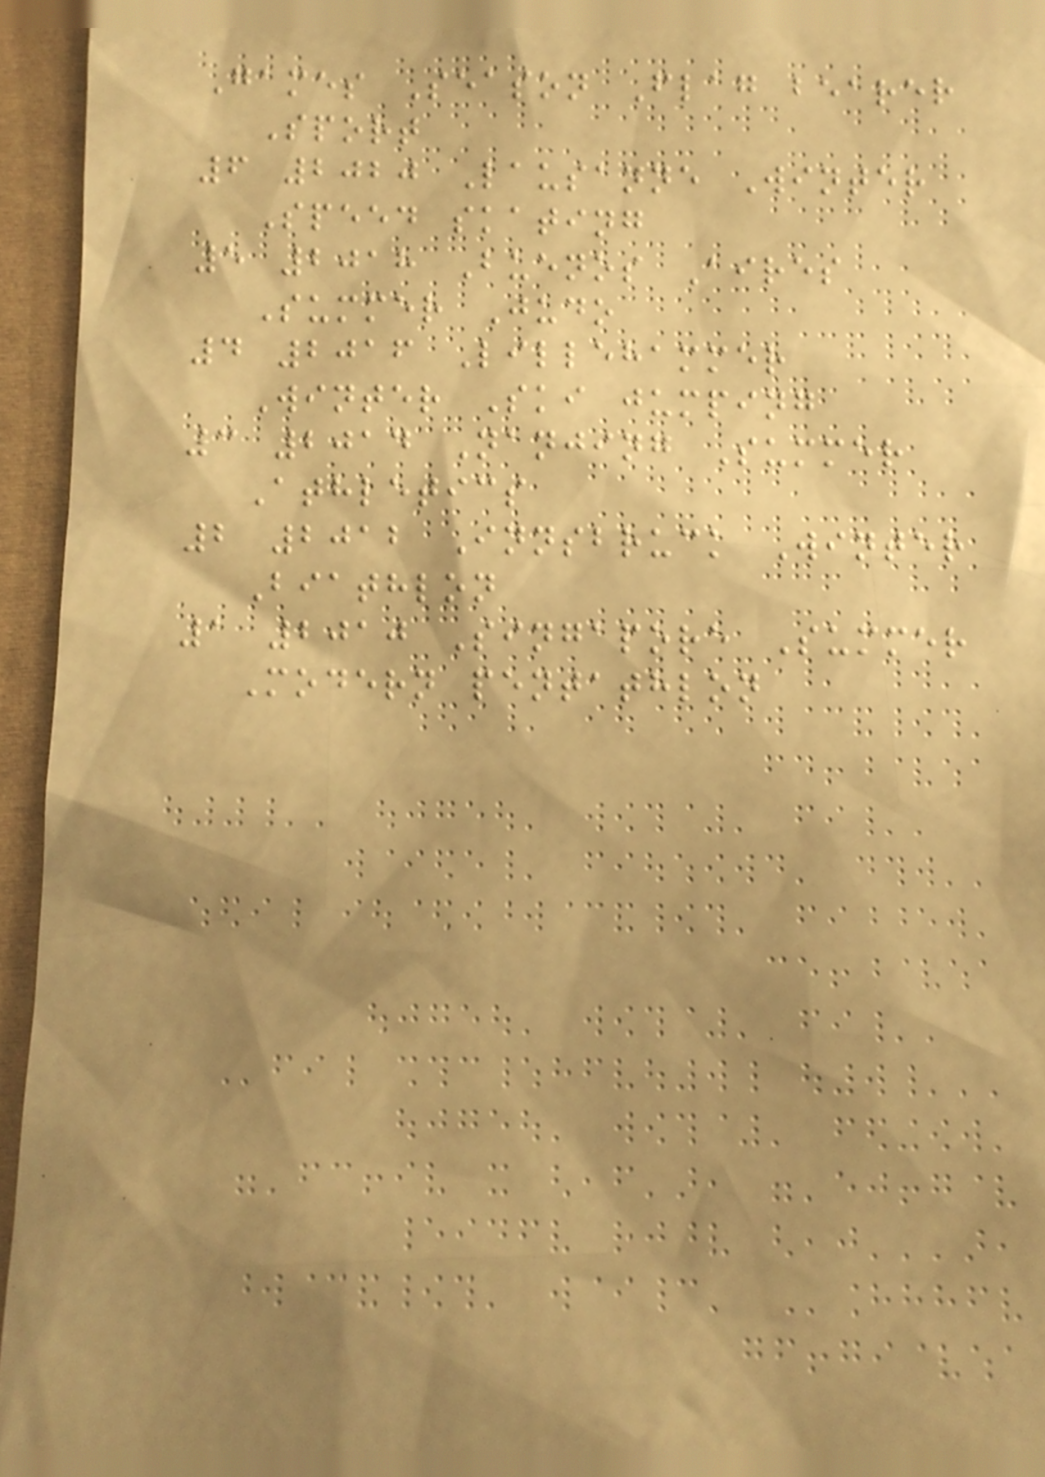Games Season Flag bearer
Sport
6 2020 Lausanne Winter
Speed skating
5 2018 Buenos Aires
Summer Judo
4 2016 Lillehammer
Winter Ski jumping
3 2014 Nanjing Summer
Athletics
2 2012 Innsbruck Winter
Biathlon
1 2010 Singapore Summer
Modern pentathlon
